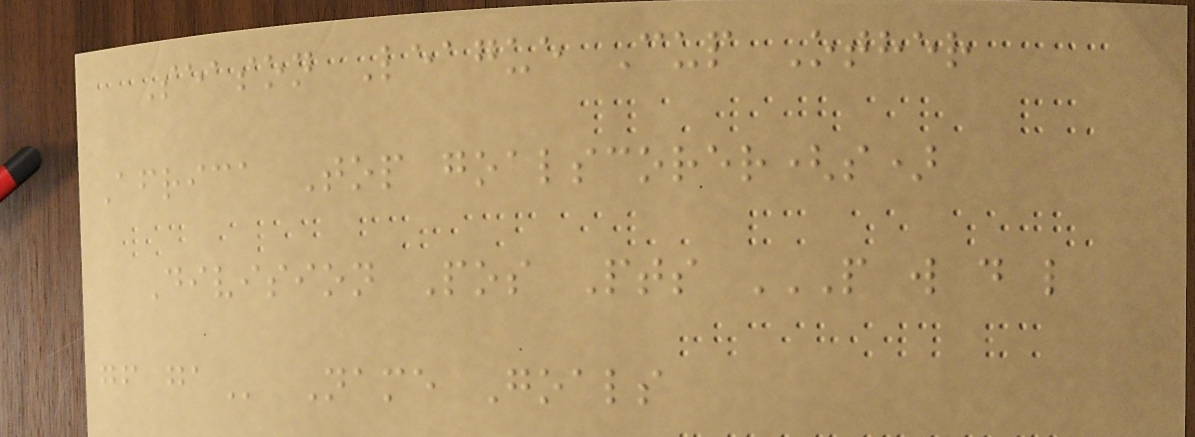Season League Cup Other
Africa Top goalscorer(s)
Division Pos Pts P W D L
GF GA Name Goals
